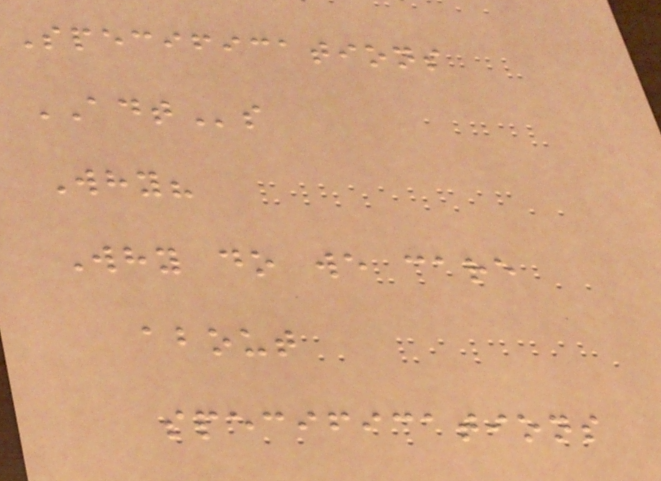Specifications
ADTs
Why?
Why do we care
about
specifications
